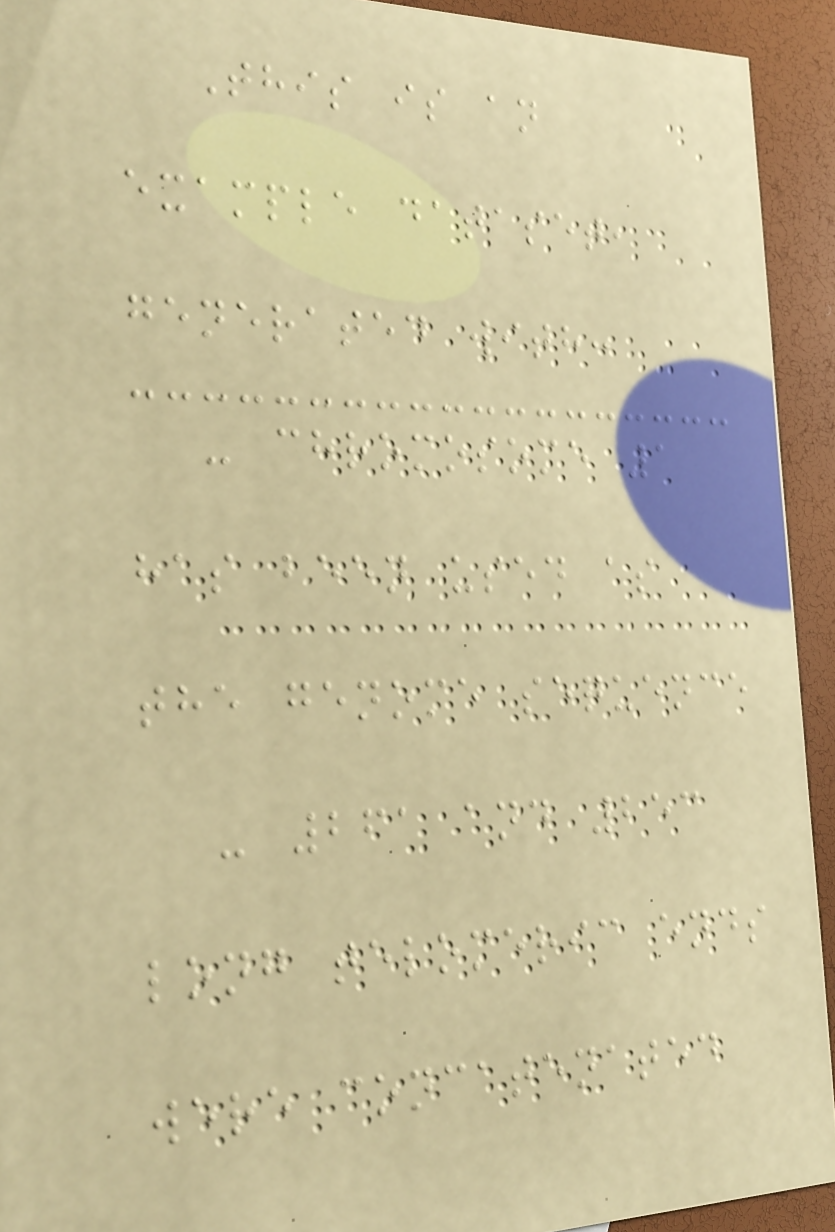This is an
example dataset,
generated with:
- chromosome 1
has been used as
the genome sequence
- 261 and 253
long telomeric ends
were concatenated
